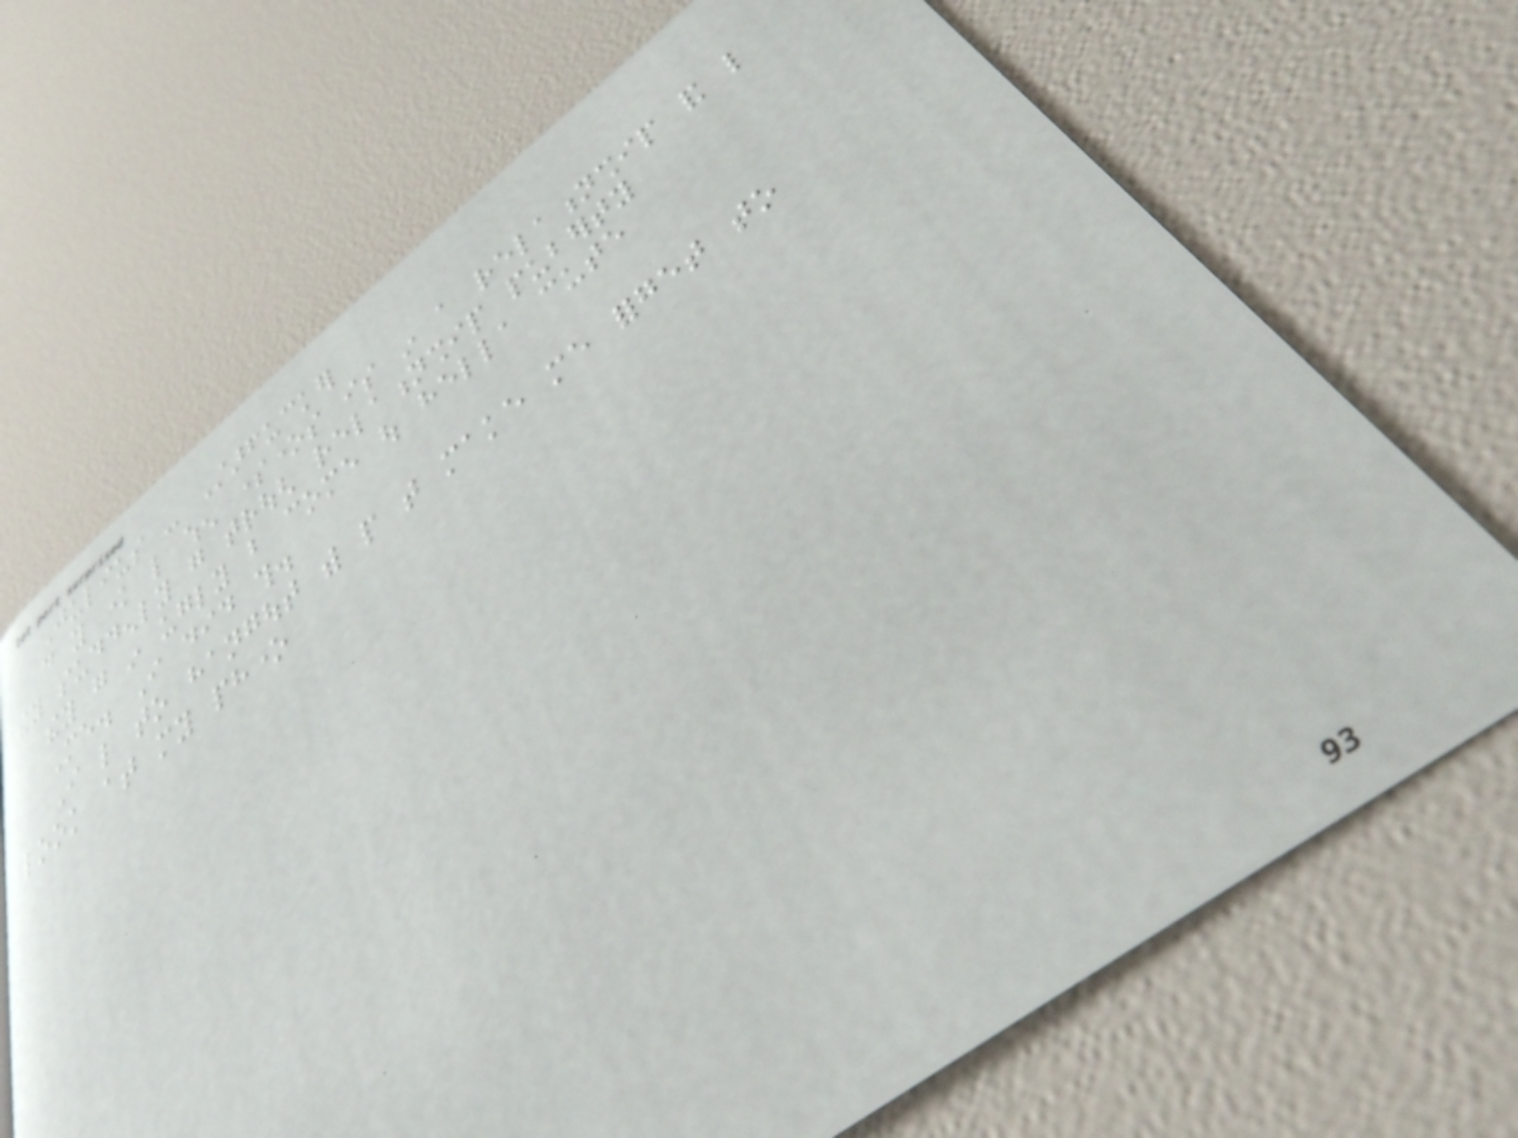Julius - Starfucker
do you know like when someones is in a relationship and like
they suddenly go trough relationship puberty
they go in ugly but come out hella cute
Me. I did this.
I like to hangout with people that make me forget to
look at my phone
